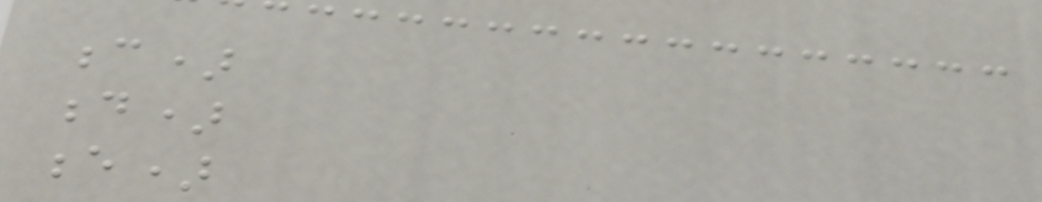c)
d)
e)
